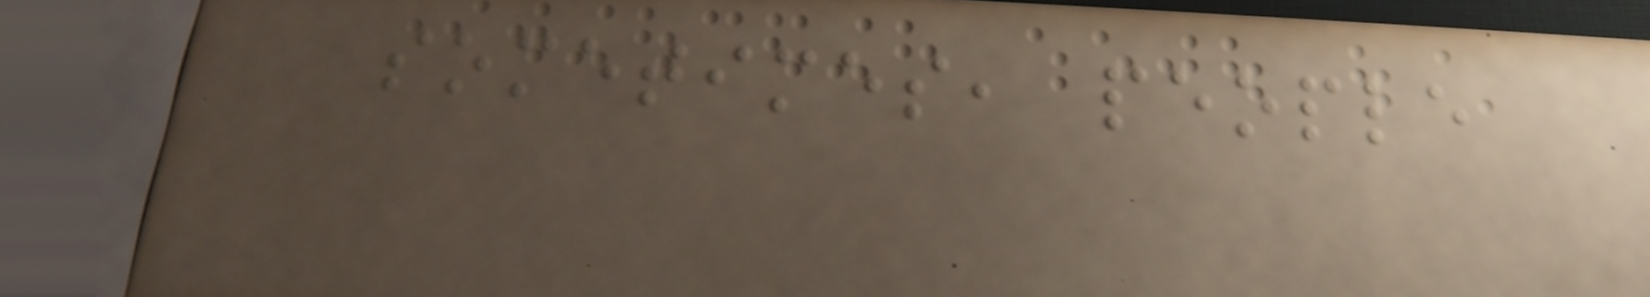sometimes, people
